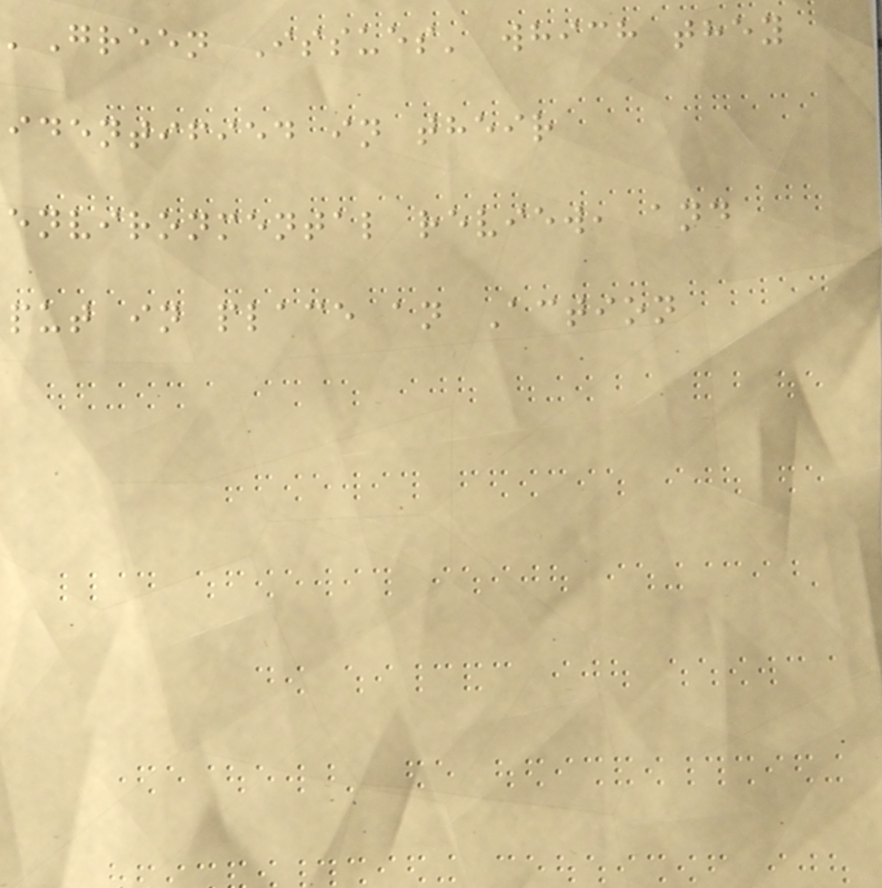'Green Issues' which they
identified in their
environmental review, and
put in place an Action
